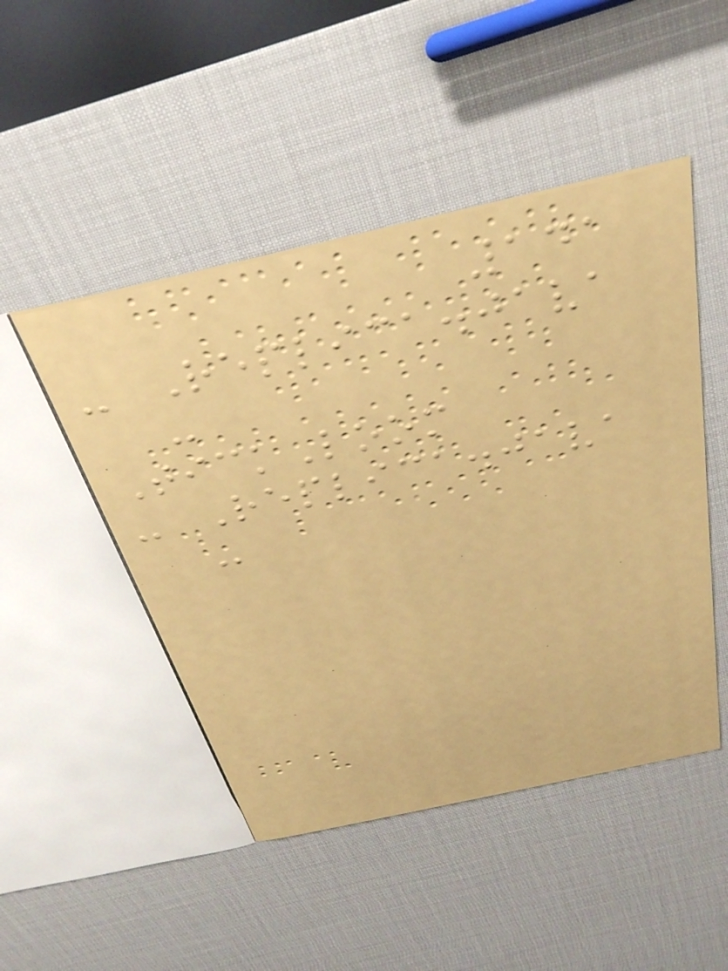141
- Replica.java
-
TickLoom
- Replica.java
-
